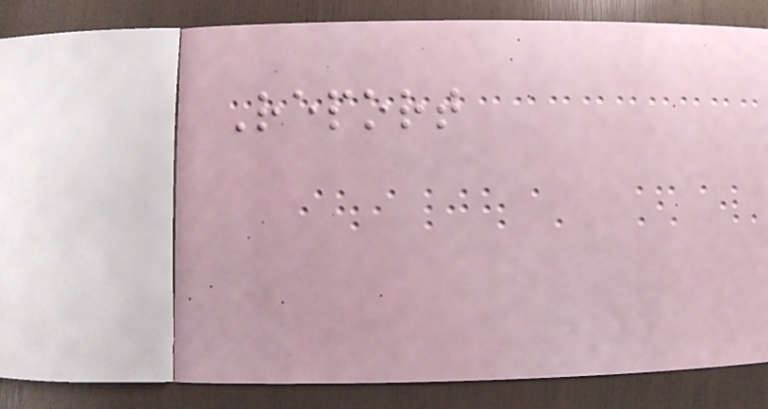Report
